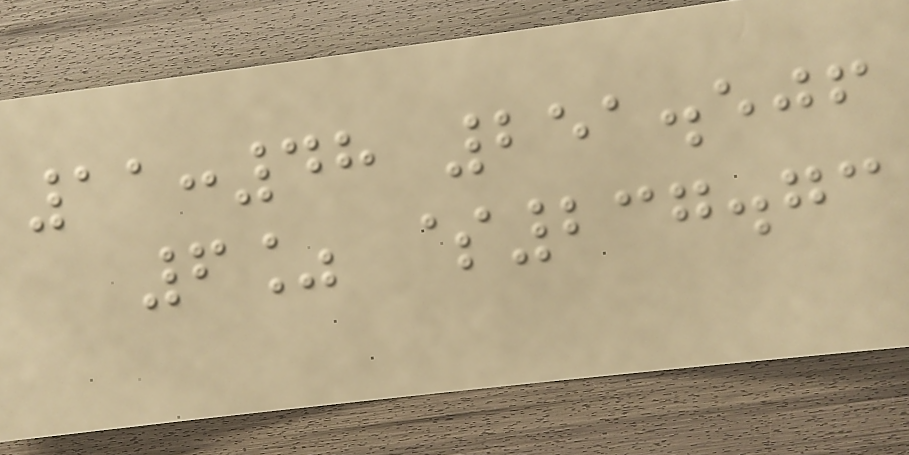11:48 251.506
6% $237.73
